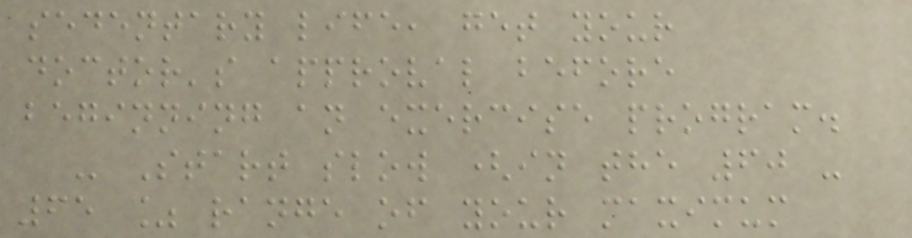sedentary life, get your
doctor's approval before
beginning an exercise program.
- Start slow (in the 60 -
65 % range of your maximum
